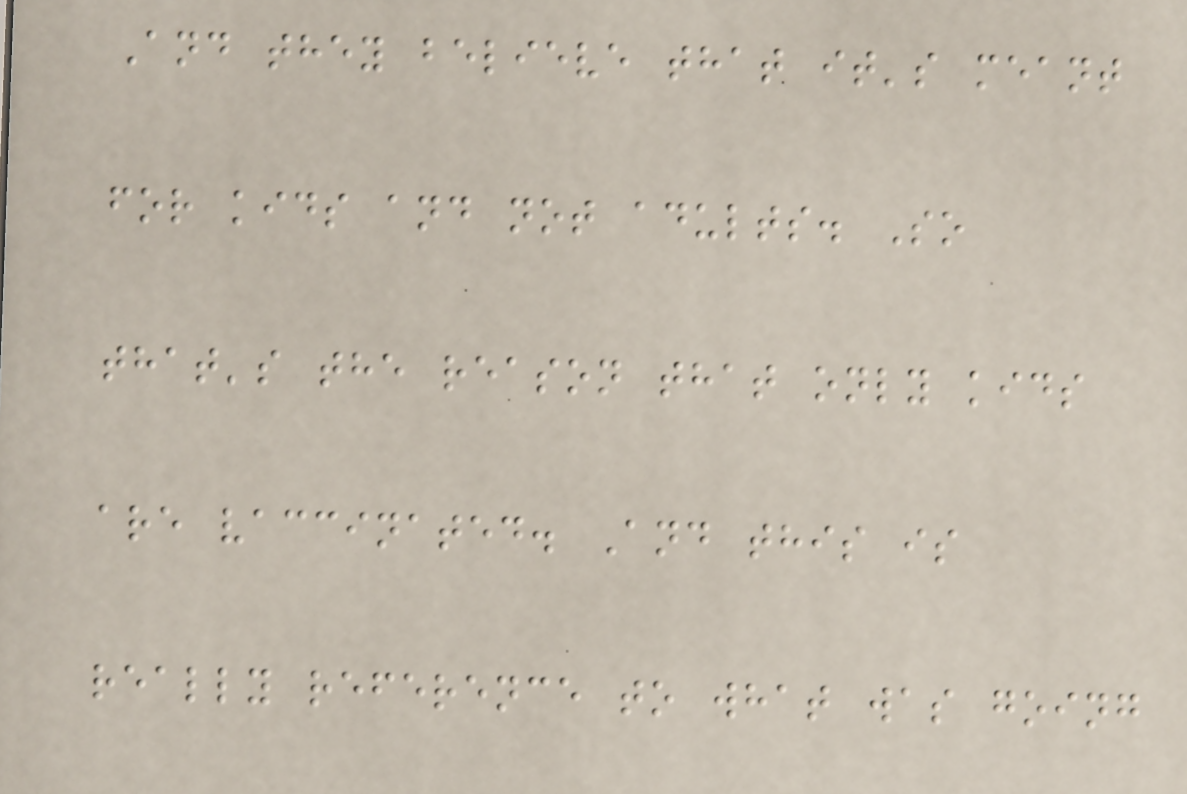And they believe that it's meant
for kids and not adults. So
that's the reason that only kids
are vaccinated. And this is
really reference to what was going
